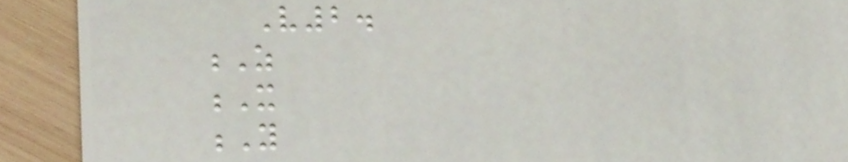V2.
Z
X
Y
